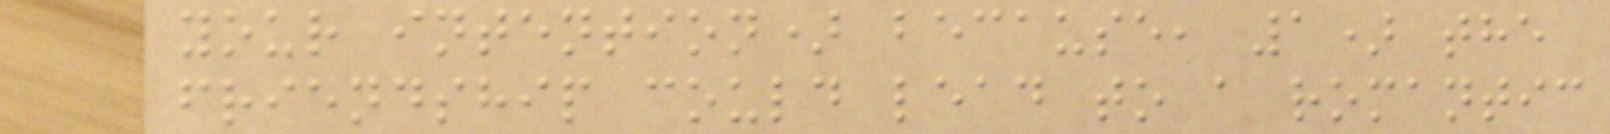your intention) because, 1) the
friendship could lead to a romantic
